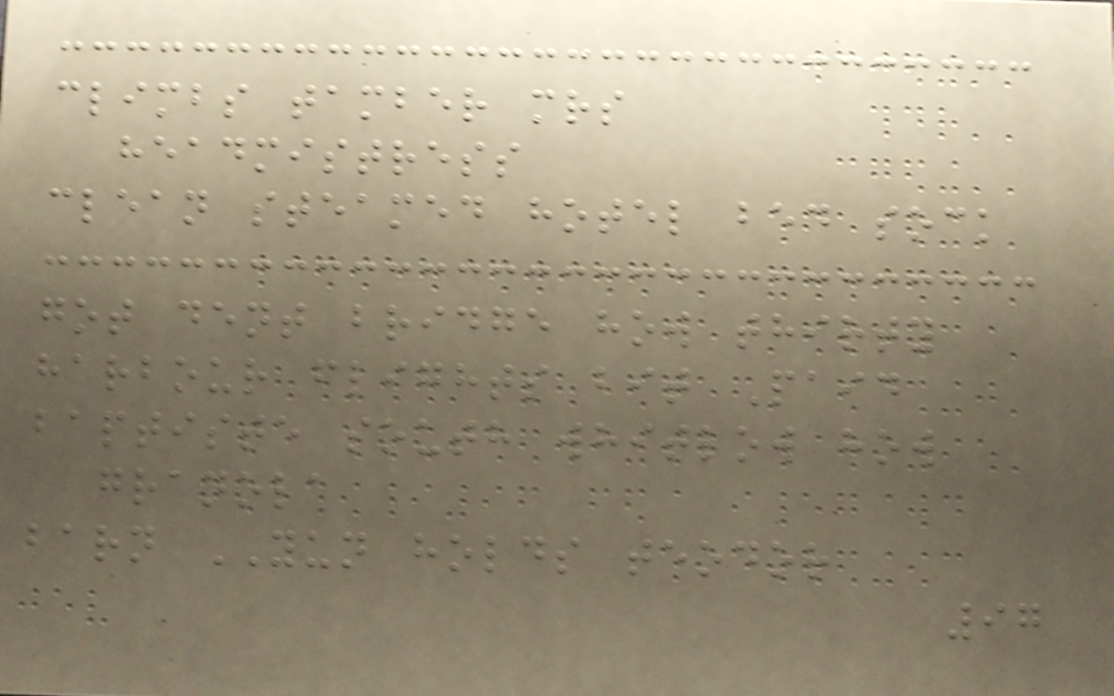climbs tamber mrs
headmistress
clean steamed hotel bed sock
got dent bridge how thirty
harbour flights bit Paid
baptiste south whitlow how
granola
barn YUN holds teodor
97
